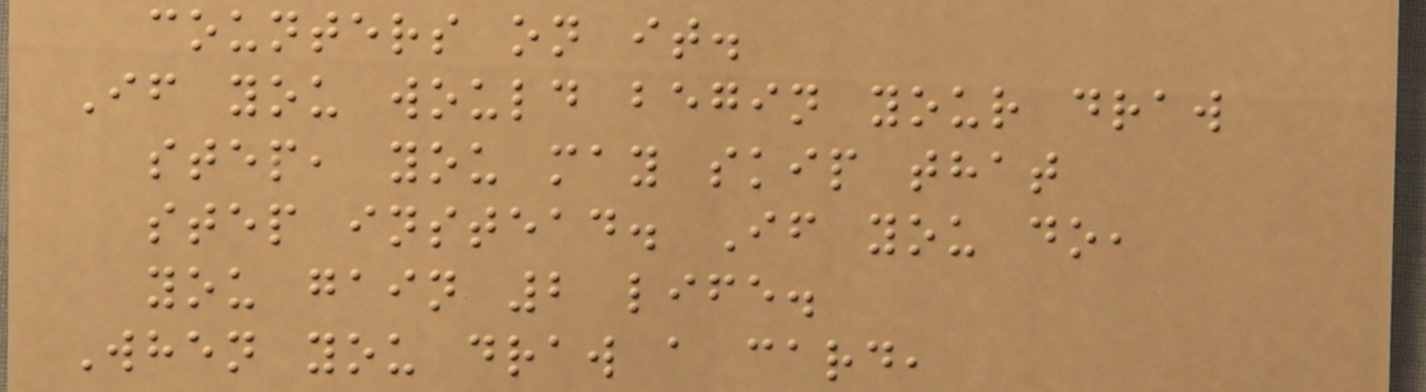counters on it.
If you would begin your draw
step, you may skip that
step instead. If you do,
you gain 2 life.
When you draw a card,
